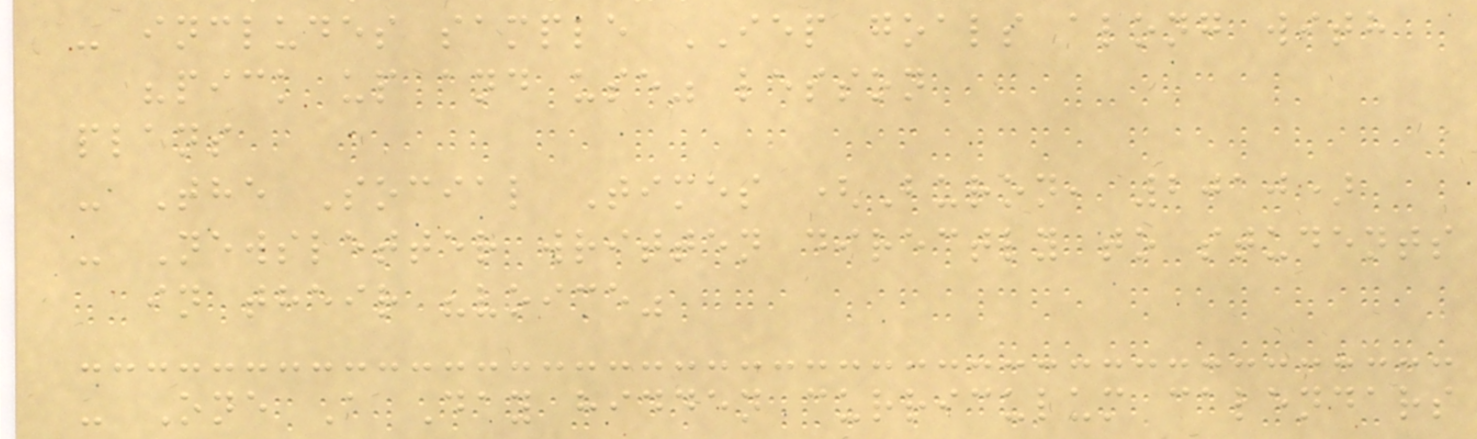- includes sample IEP goals along with
"pick up and use" lesson
plans
- The Social Times (Buron, 2010)
- Newsletter written directly to students
in their "voice"
- One A Day hidden curriculum calendars
